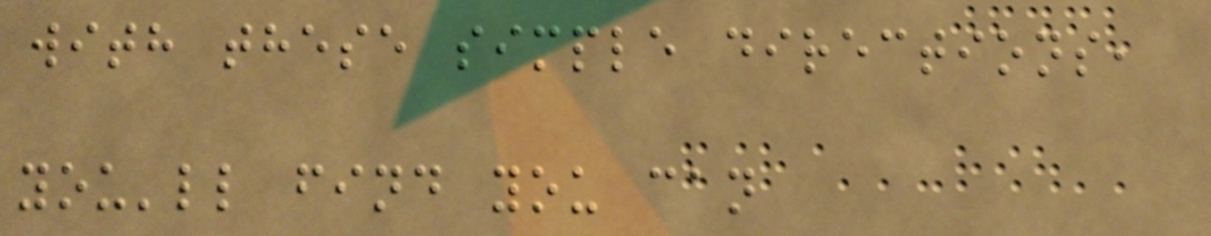with these simple directions,
you'll find you can
